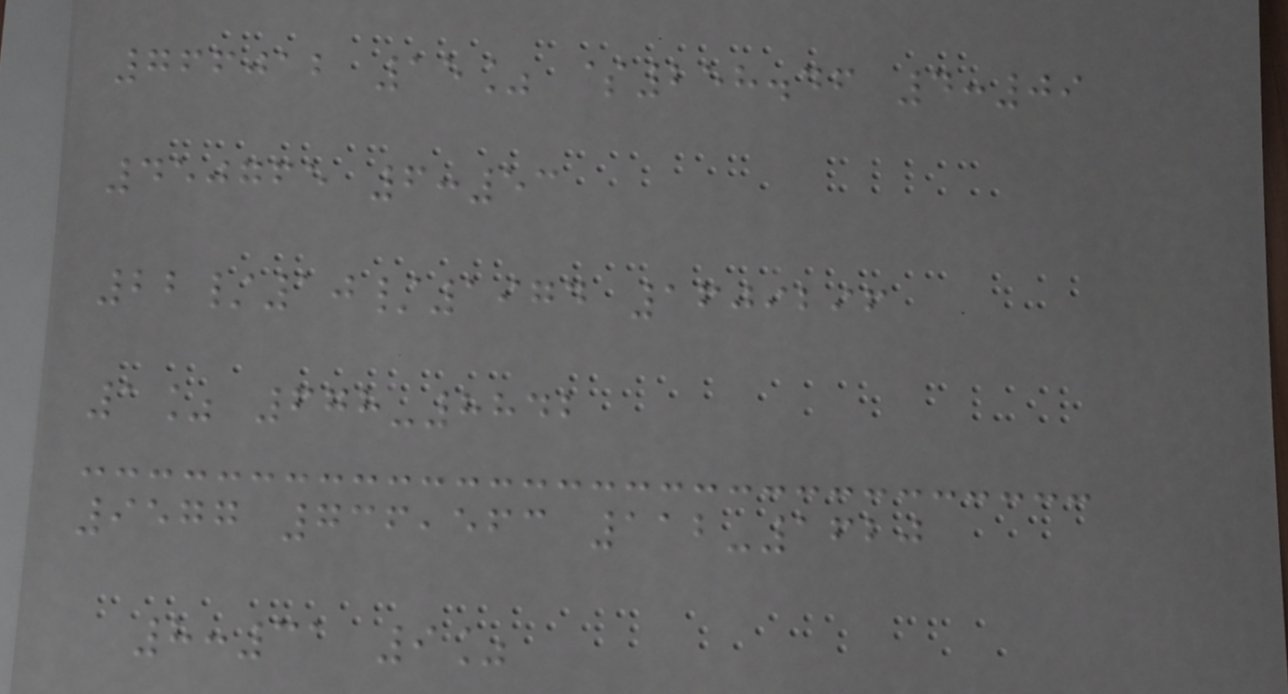766012 15% $258.46 4:09
450765 6:53
22/10/1974 1609296
1% 678-8842
9577 736,563 112-1620
8:31 9%
